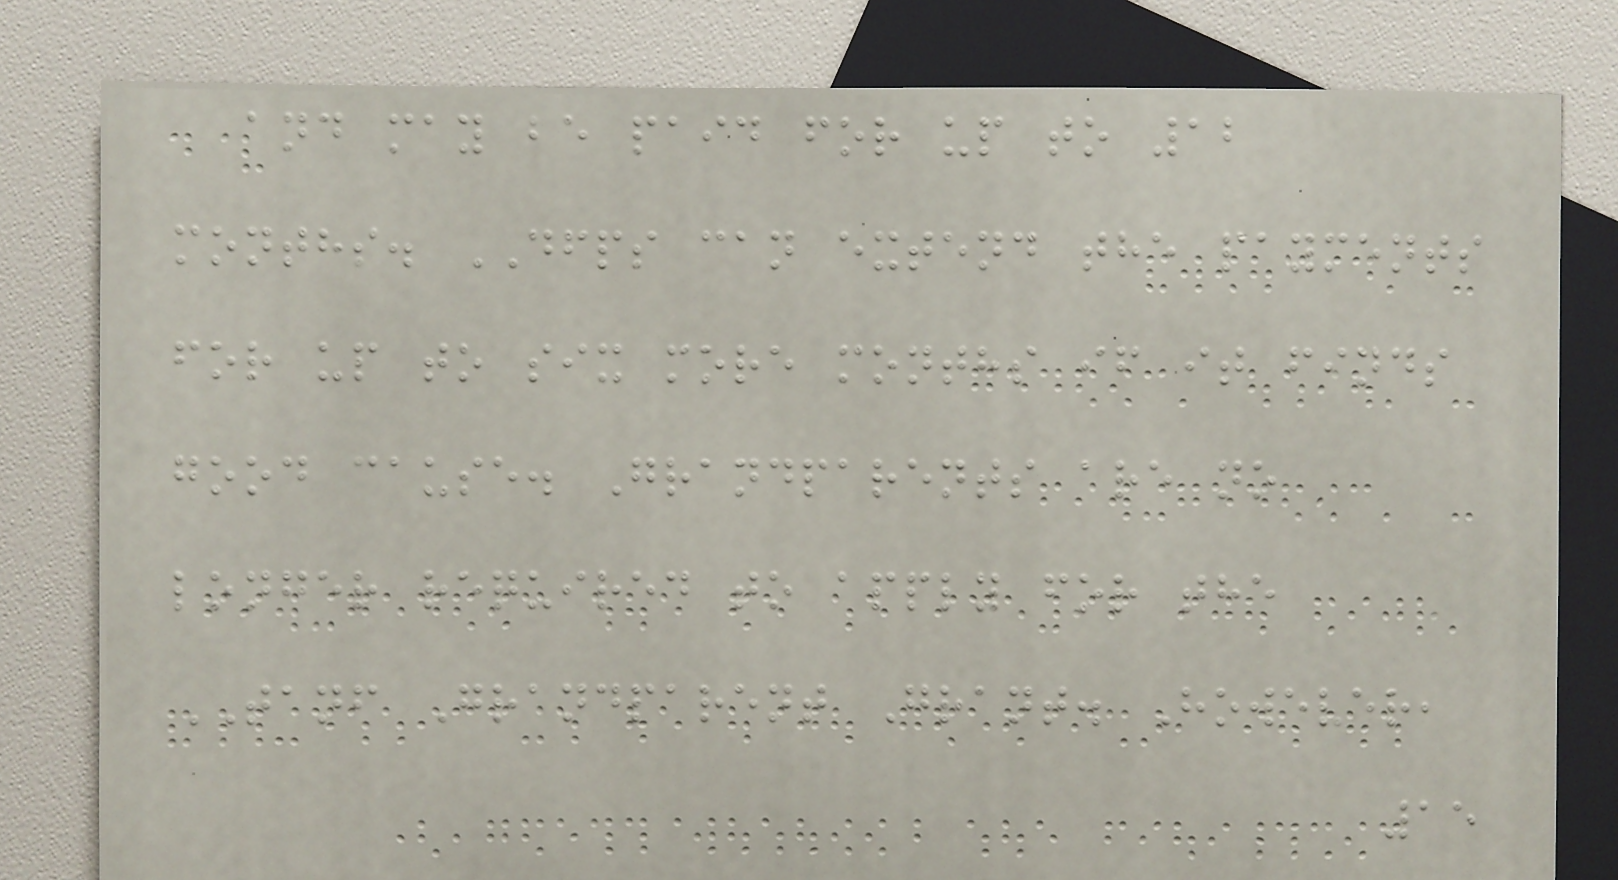and may be paid for up to 12
months. DFPS can extend the payments
for up to six more months if it finds
good cause. Grandparents are no
longer required to apply for the
TANF Grandparent Grant. However,
15
